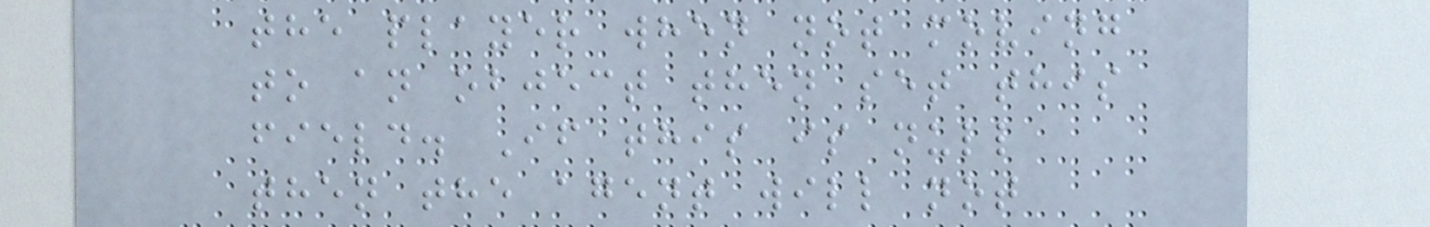the player when not moving
to an object then set this
field. If this is null
then the agent will not
